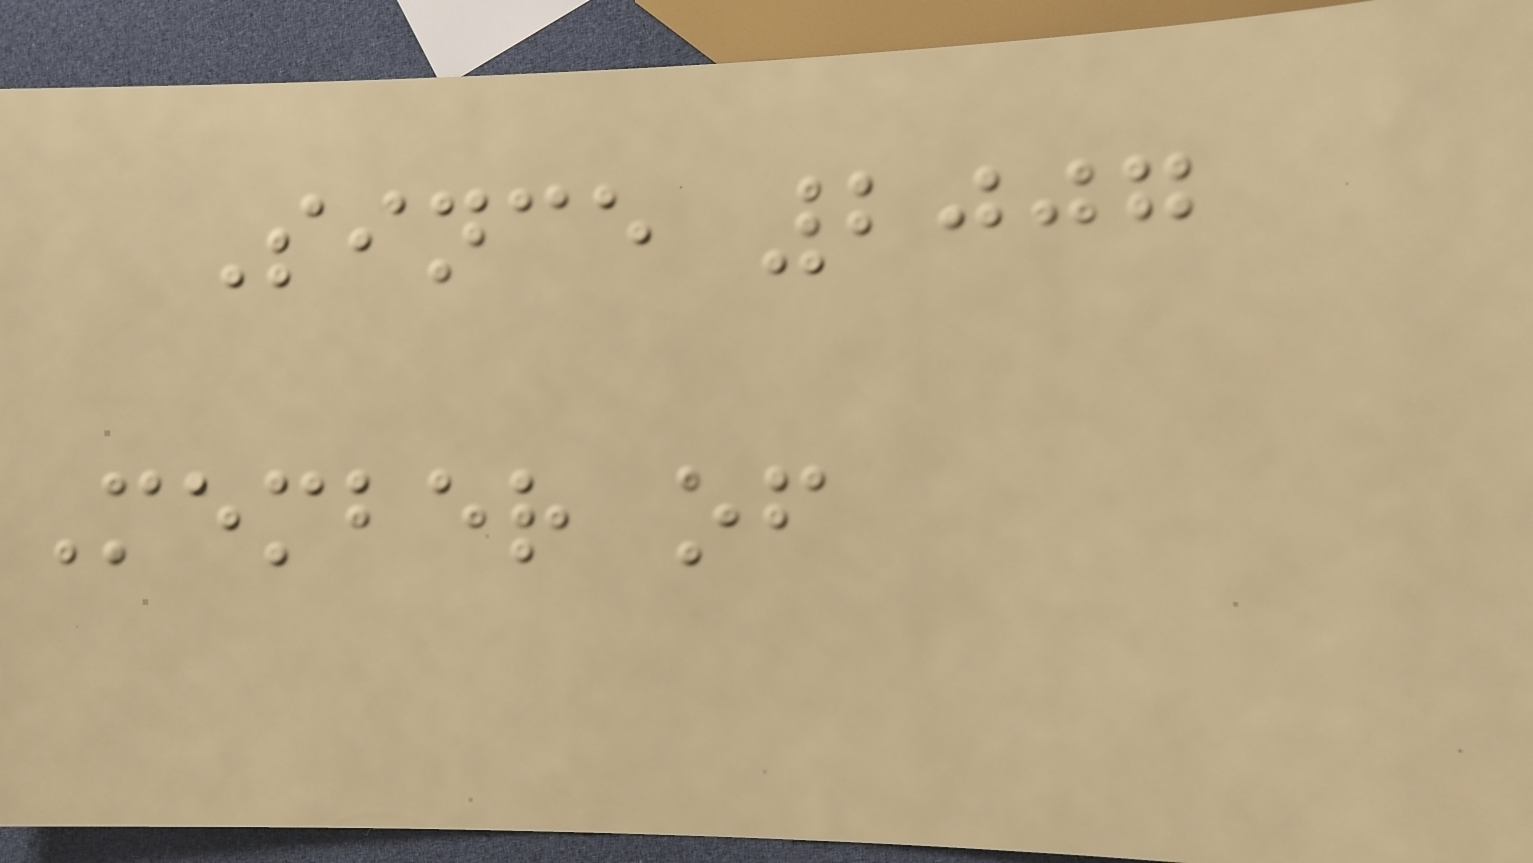Since 2007
Member of
